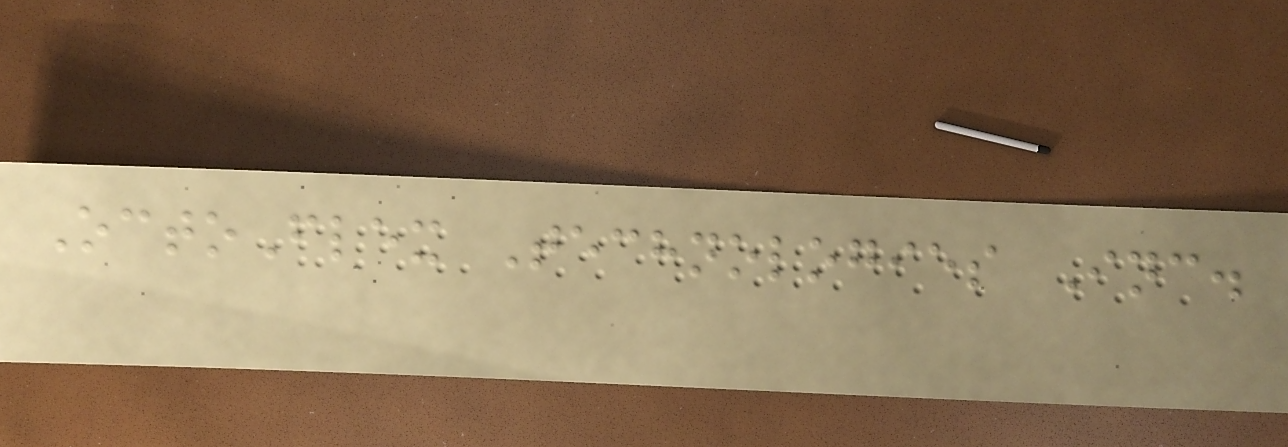OctoFlex Technologies Inc.
